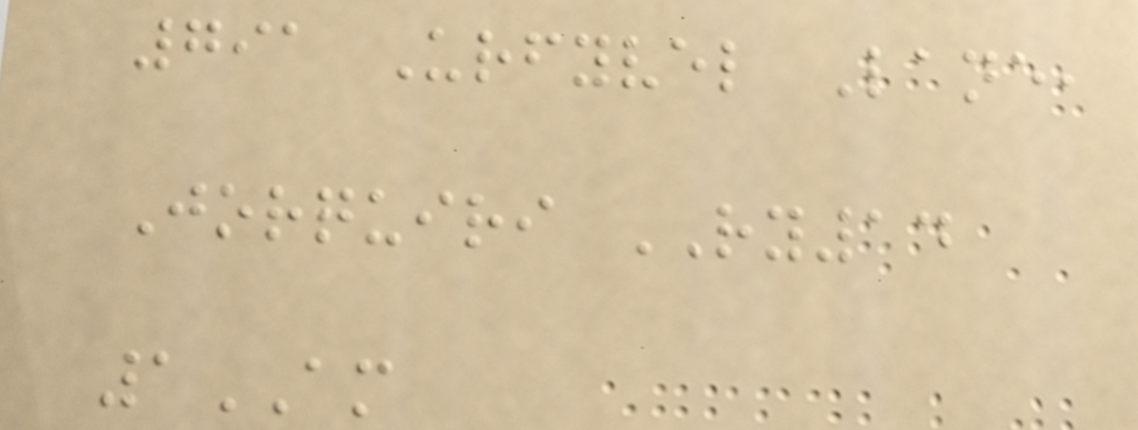791 Urfyvel Lane,
Jorquiri RY14
1AM
